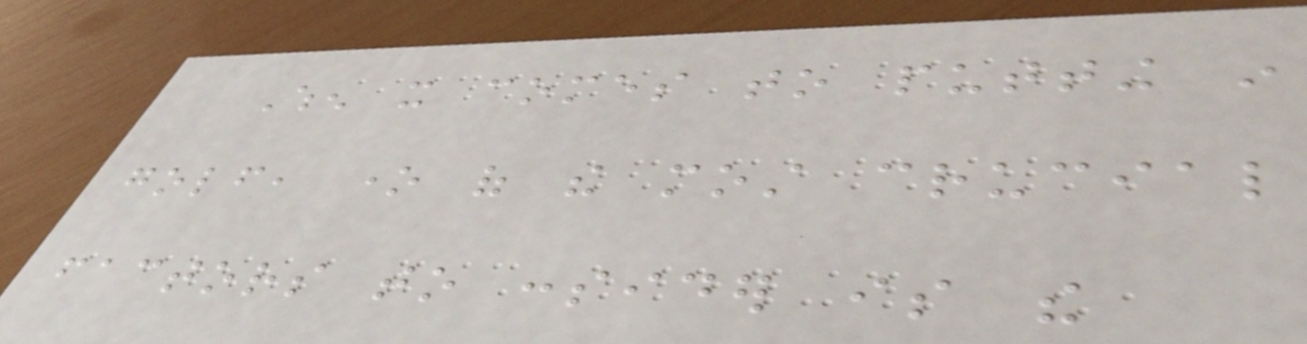When it comes to putting in
golf, one of the most crucial
factors to consider is the
